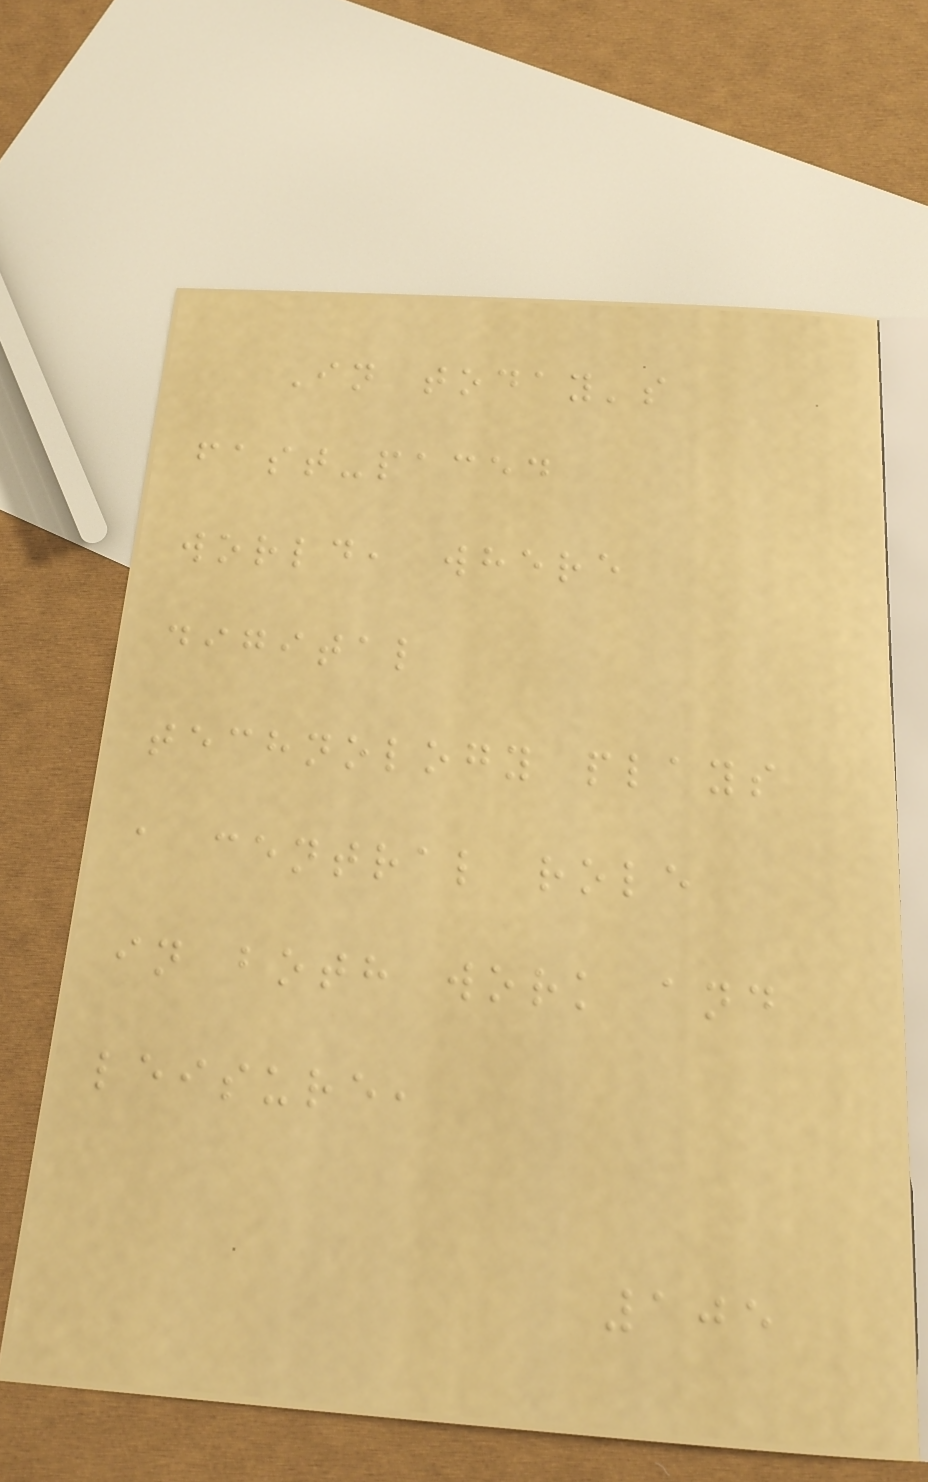In today's
fast-paced
world, where
digital
technology plays
a central role
in both work and
leisure,
105
